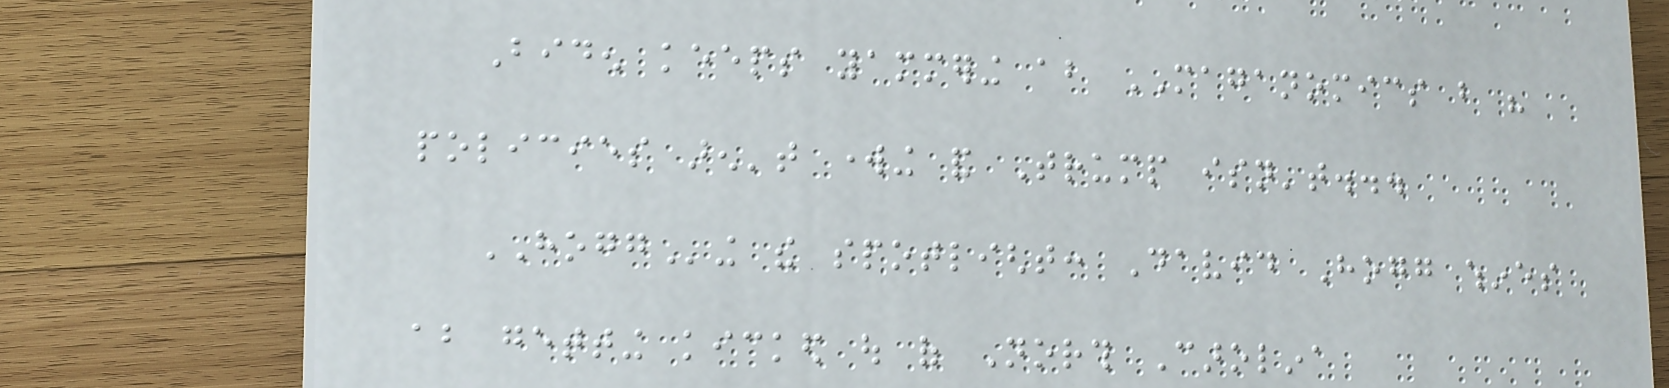Biden keeps yammering about MAGANOMICS but his
policies aren't working and Trump isn't...
HOGGing the spotlight: David Hogg whines
about getting kicked out of North Carolina
